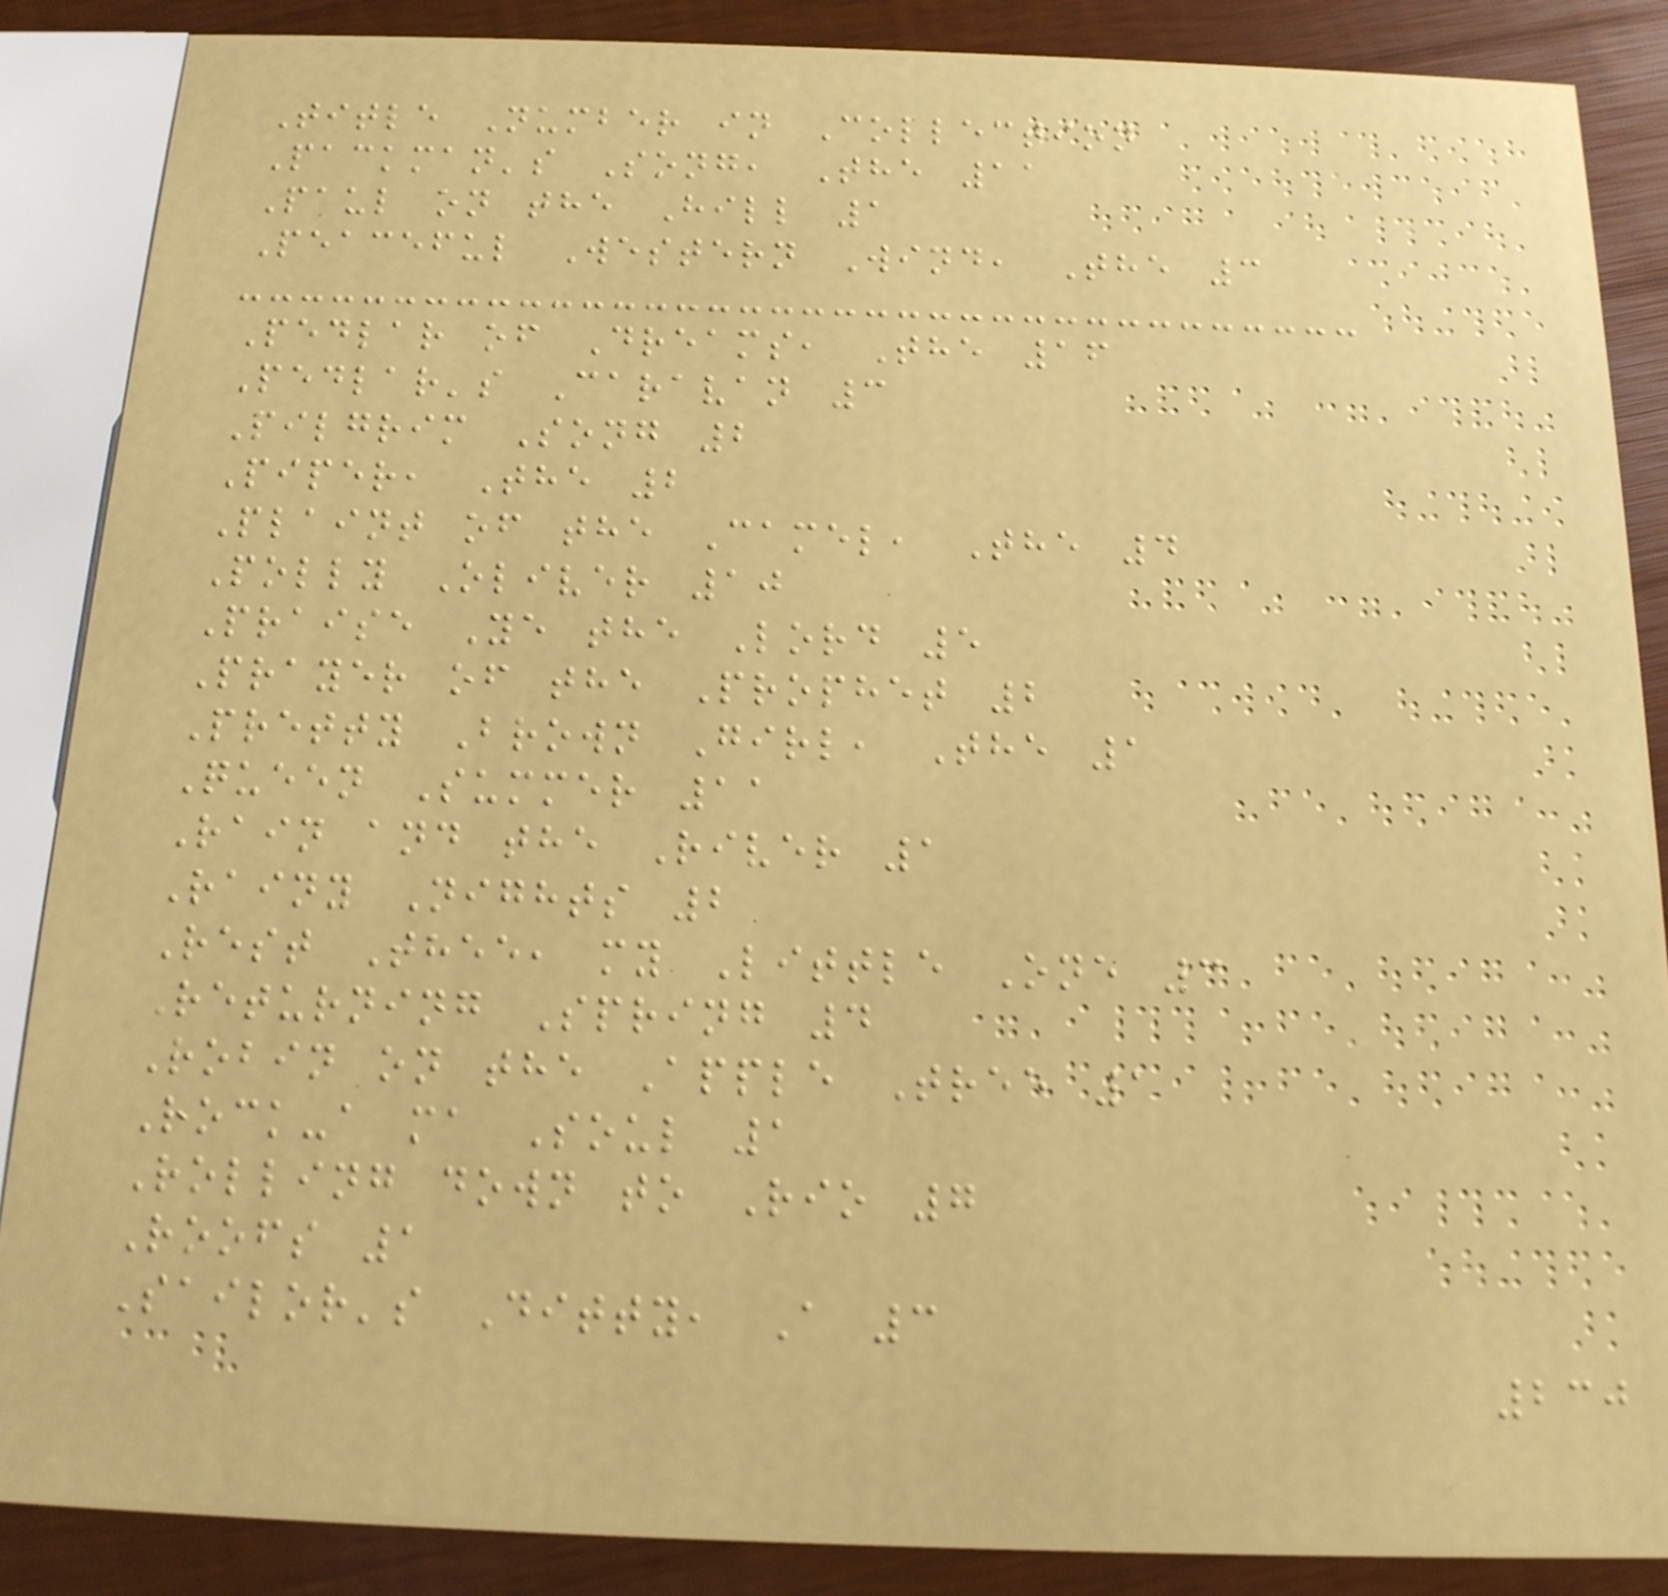Title Number in Collection
Packman's Song, The 11
Paul on the Hill 1
Peaceful Western Wind, The 3
Pedlar of Dreams, The 16
Pedlar's Caravan 3
Pilgrim Song 2
Piper, The 2
Plaint of the Camel, The 4
Polly Oliver 10
Praise Ye the Lord 5
Prayer of the Prophet 2
Pretty Brown Girl, The 1
Queen Summer 11
Rain and the River 1
Rainy Nights 2
Rest Thee, my Little One 3
Returning Spring 4
Robin on the Apple Tree 1
Rock-a ma Soul 1
Rolling down to Rio 7
Roofs 1
Sailor's Ditty, A 3
230
